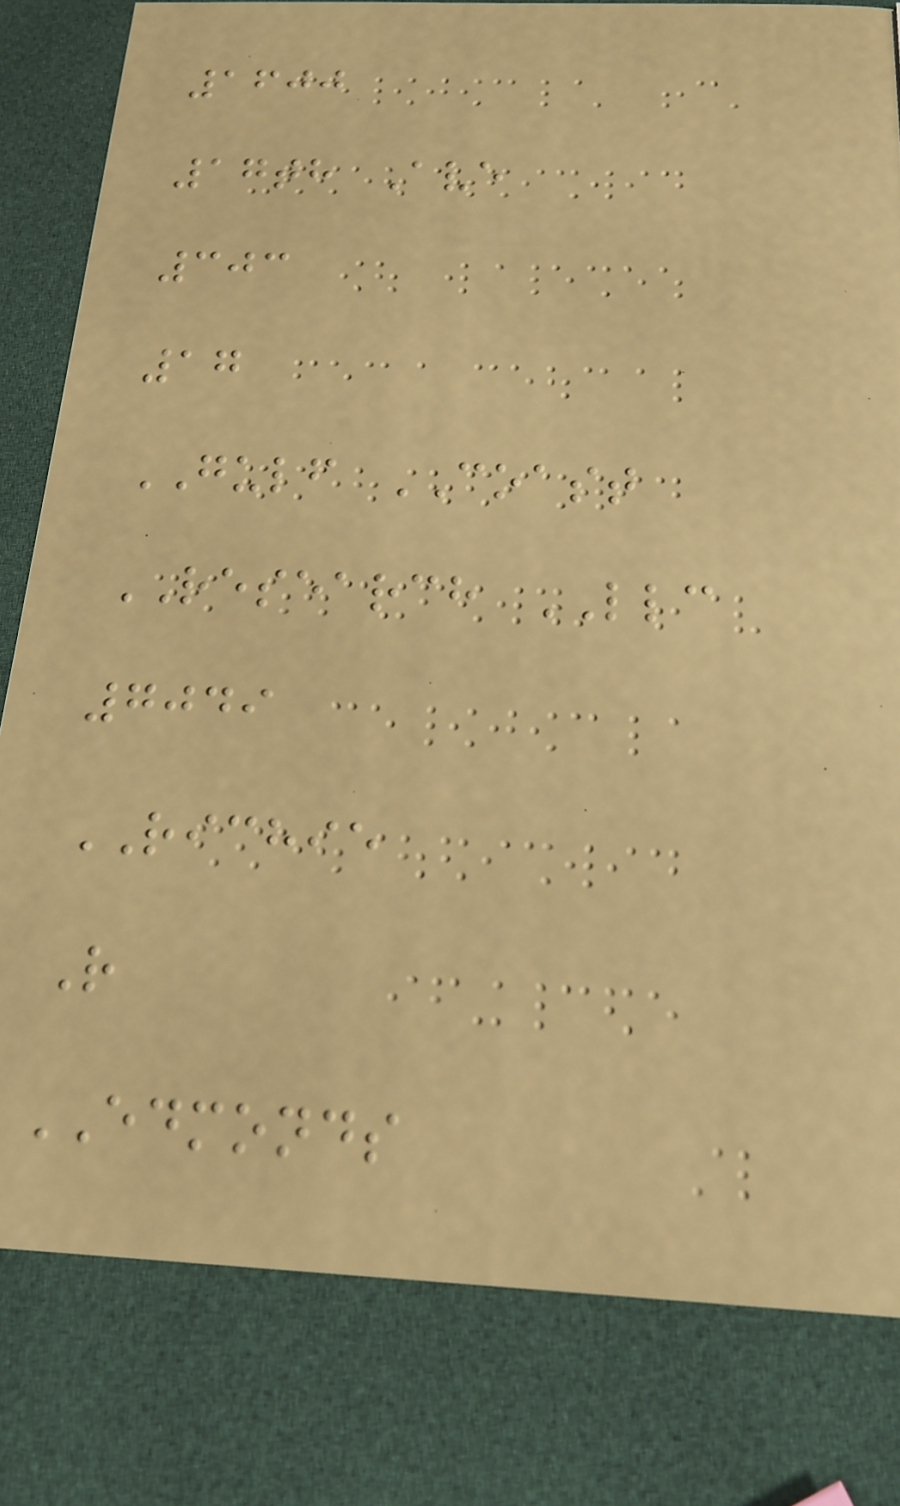1600
17th Ave
303
17
GULF COAST
RESEARCH LLC
7049
RICHIE
R
EDMONDS
